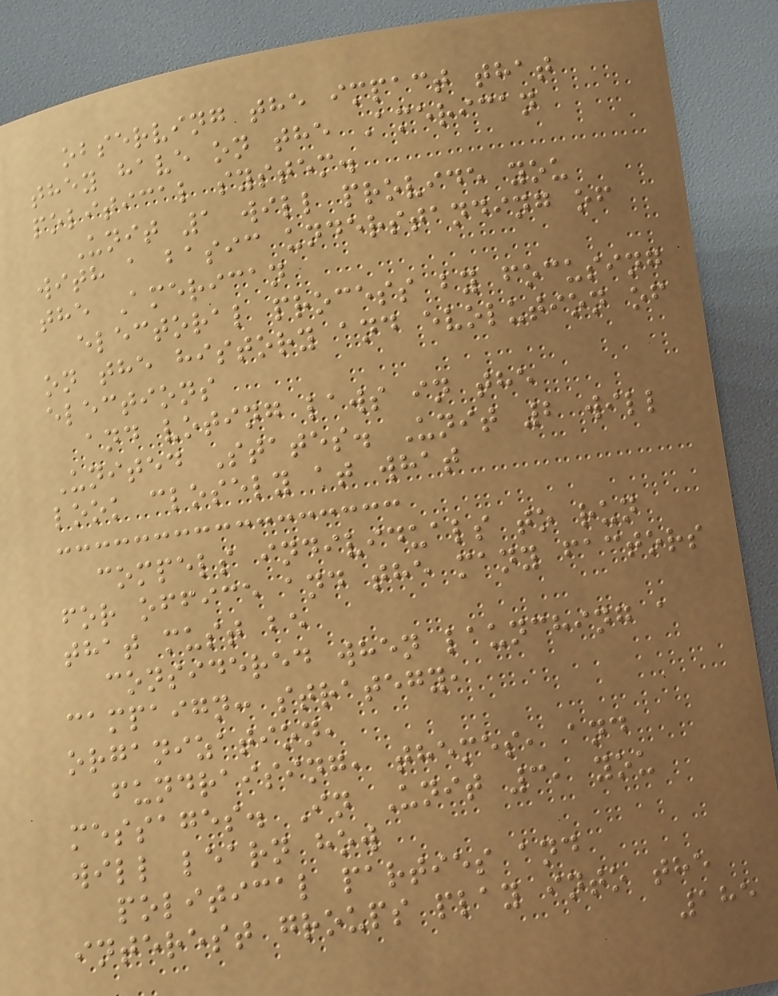observing the impact that
they have on the American
political system.
Unit 1 will provide you
with a basic understanding of
the American
electoral process by focusing
on the history and evolution of
elections
and voting laws in the
United States. Unit 2 will
look closely at what
compels individuals to run
for office and the many factors
that must be
considered when launching a
campaign: strategy,
organization,
fundraising, themes, and
messages. In Unit 3, you
will learn how
political parties and
interest groups play into the
185
